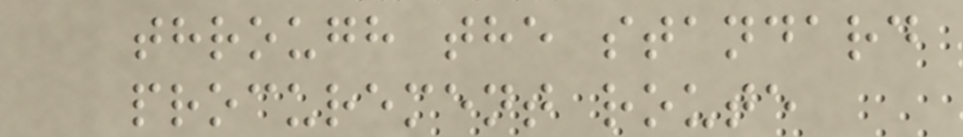through the standard
procurement route
